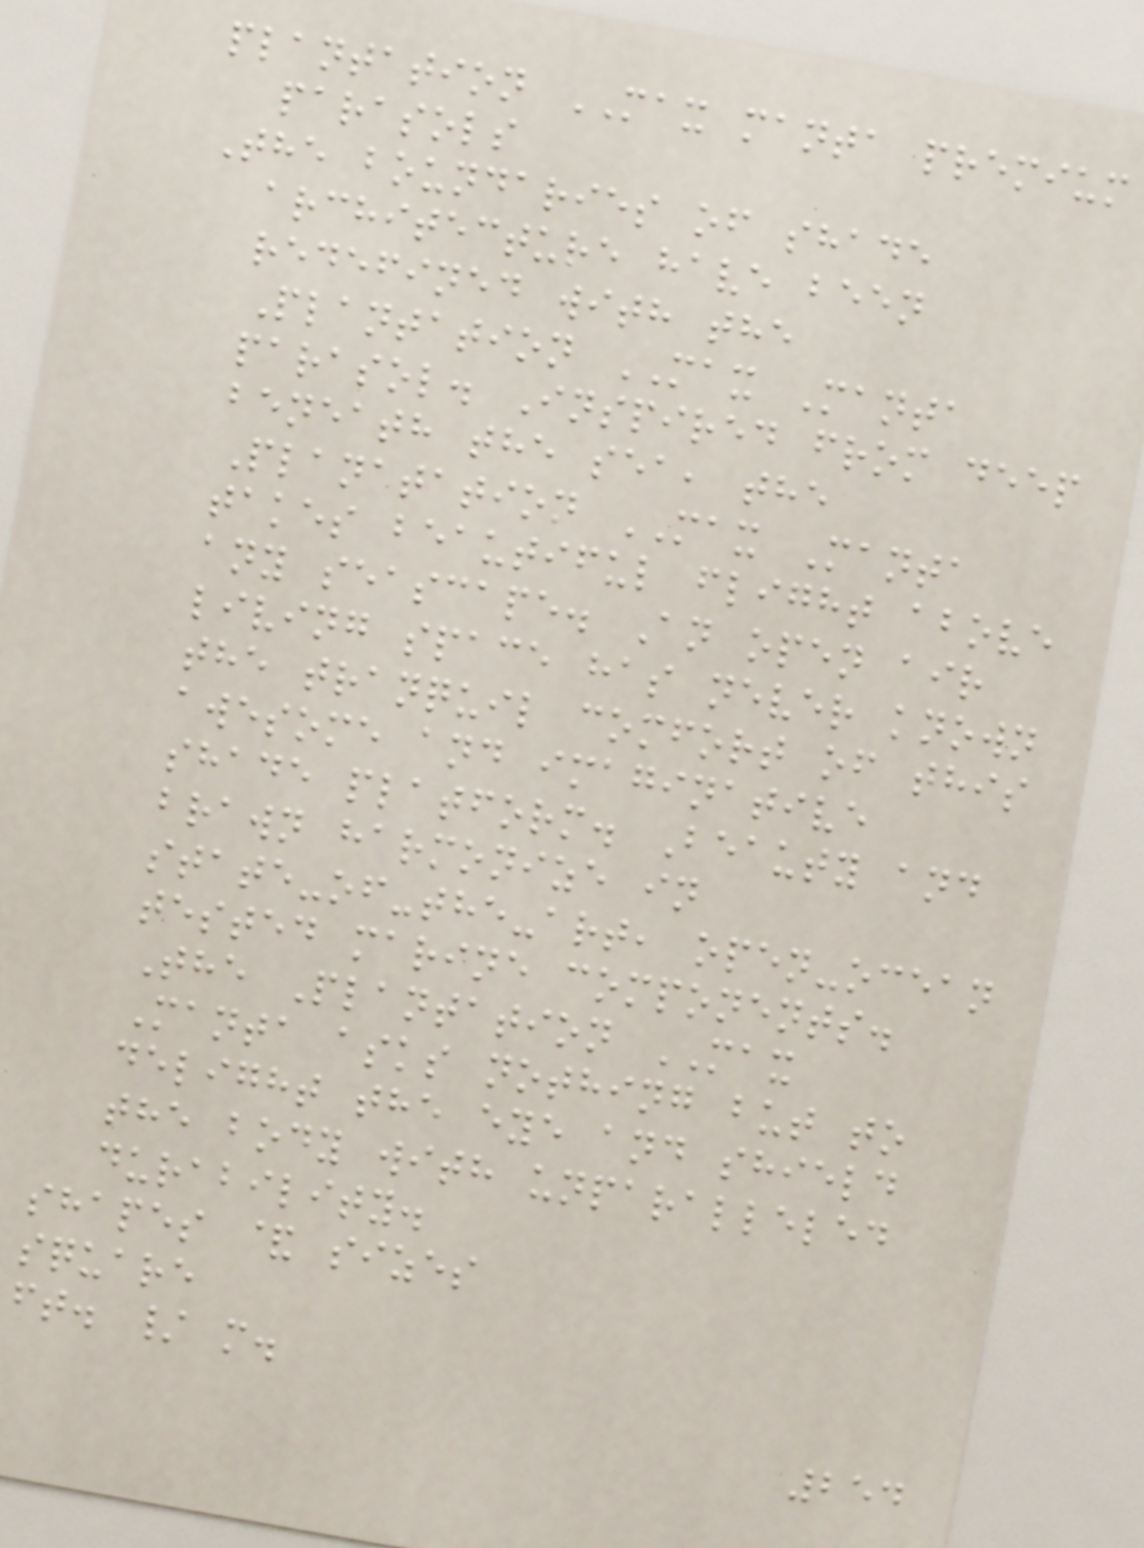plantation MAX manta premium
parasols
The boundaries of shade
architecture have been
redefined with the
Plantation MAX Manta
parasol. Inspired from deep
beneath the sea, the
Planatation MAX Manta
takes beautiful flight above
any seascape. An open air
living space has never known
the tranquil comfort of this
awesome and imaginative
shade platform. Beauty and
brawn harmonize in
state-of-the-art, open-ocean
tested marine components.
The Plantation MAX
Manta asks nothing but to
delight the eye and shield
the body with unparalleled
durability.
shapes & sizes
square
ft. / m.
254
